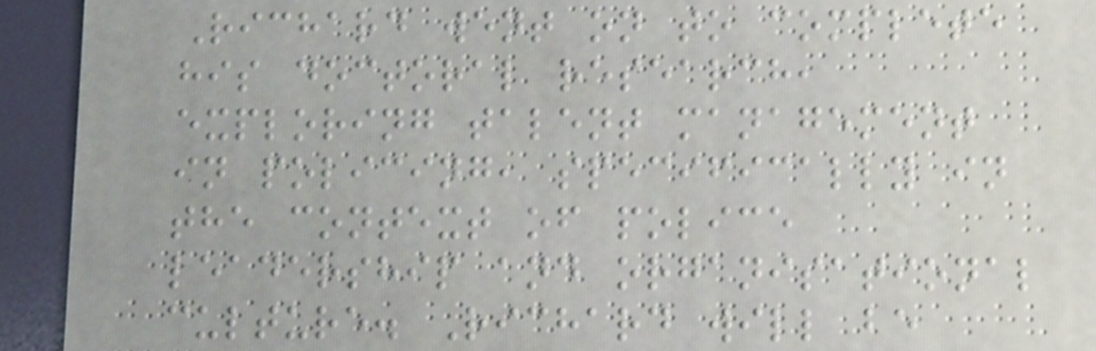Richard went on to complete
his doctoral research,
exploring talent management
in policing, specifically in
the context of police
leadership and organisational
culture. Richard will be
